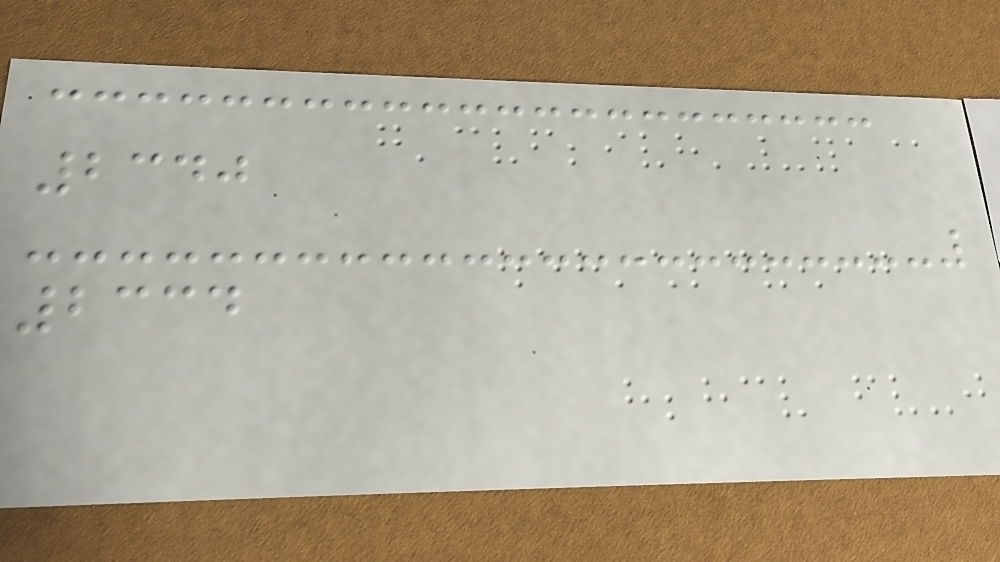2340
2334
